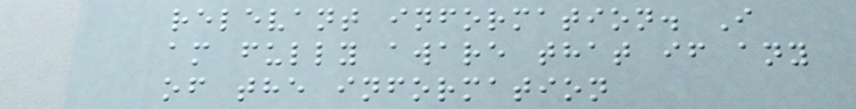relevant information. I
am fully aware that if any
of the information
